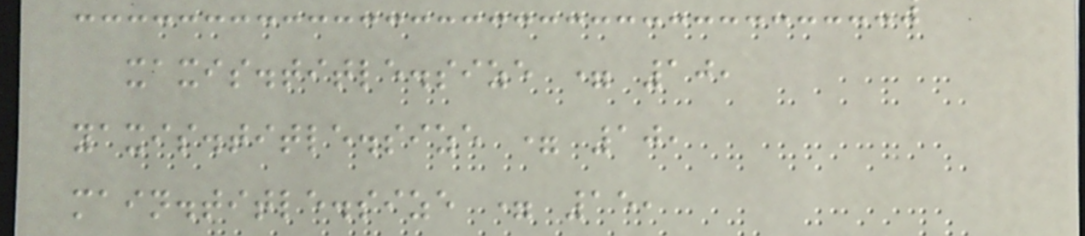xaxis.title.size = 10,
yaxis.title.size = 10,
main.title.size = 15,
